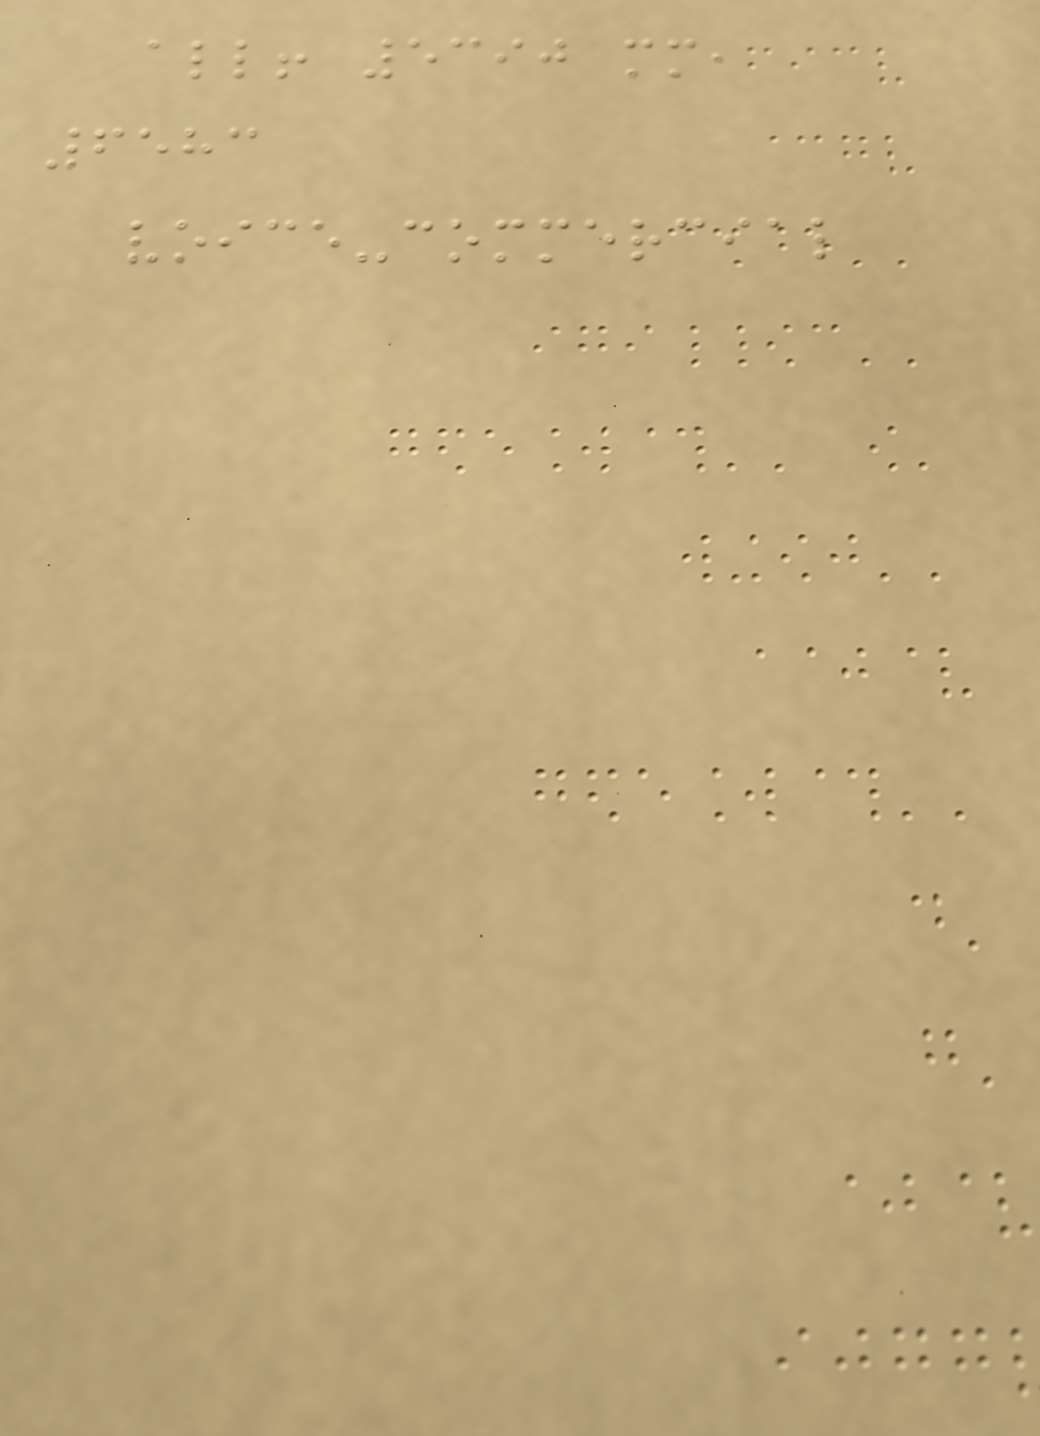all! 5390 mm,
6583
voice-commercial
